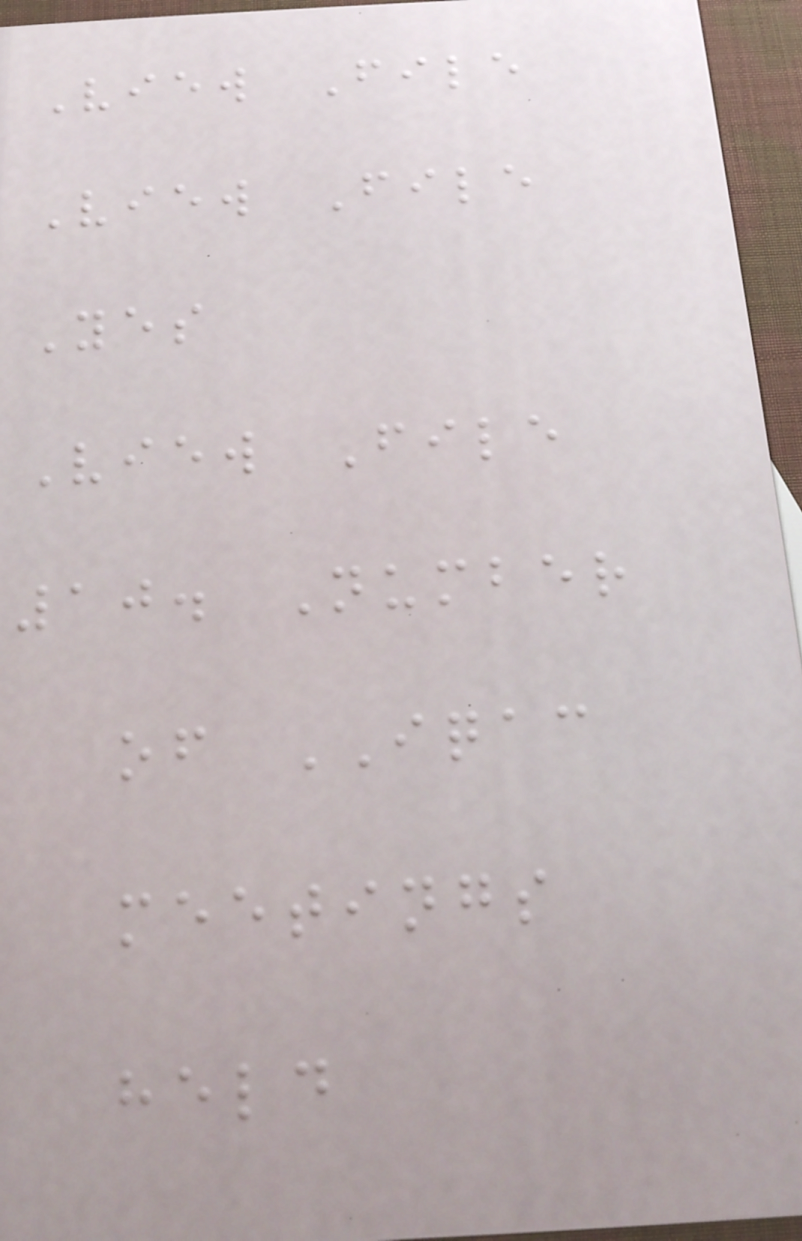View File
View File
Yes
View File
10. Number
of IQAC
meetings
held
